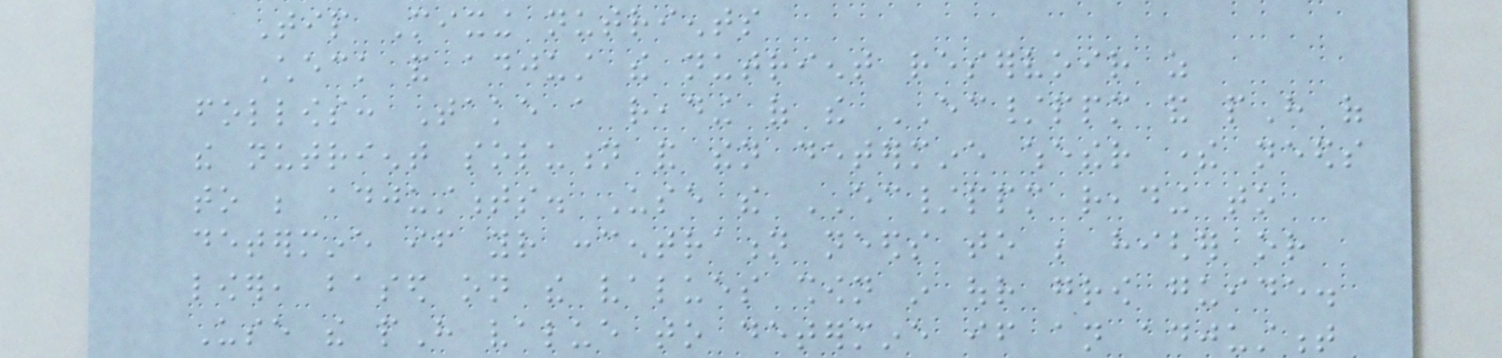Tip Mixing nutrients
Check and adjust the nutrient reservoir as
follows: Take a reading of the EC/ppm and pH of
the nutrient solution and then determine whether there needs
to be adjustments. Use the EC/ppm reading to
determine if your concentration needs to be higher or
lower, based on the values shown in our grow guide.
Use the pH value to determine if an adjustment
